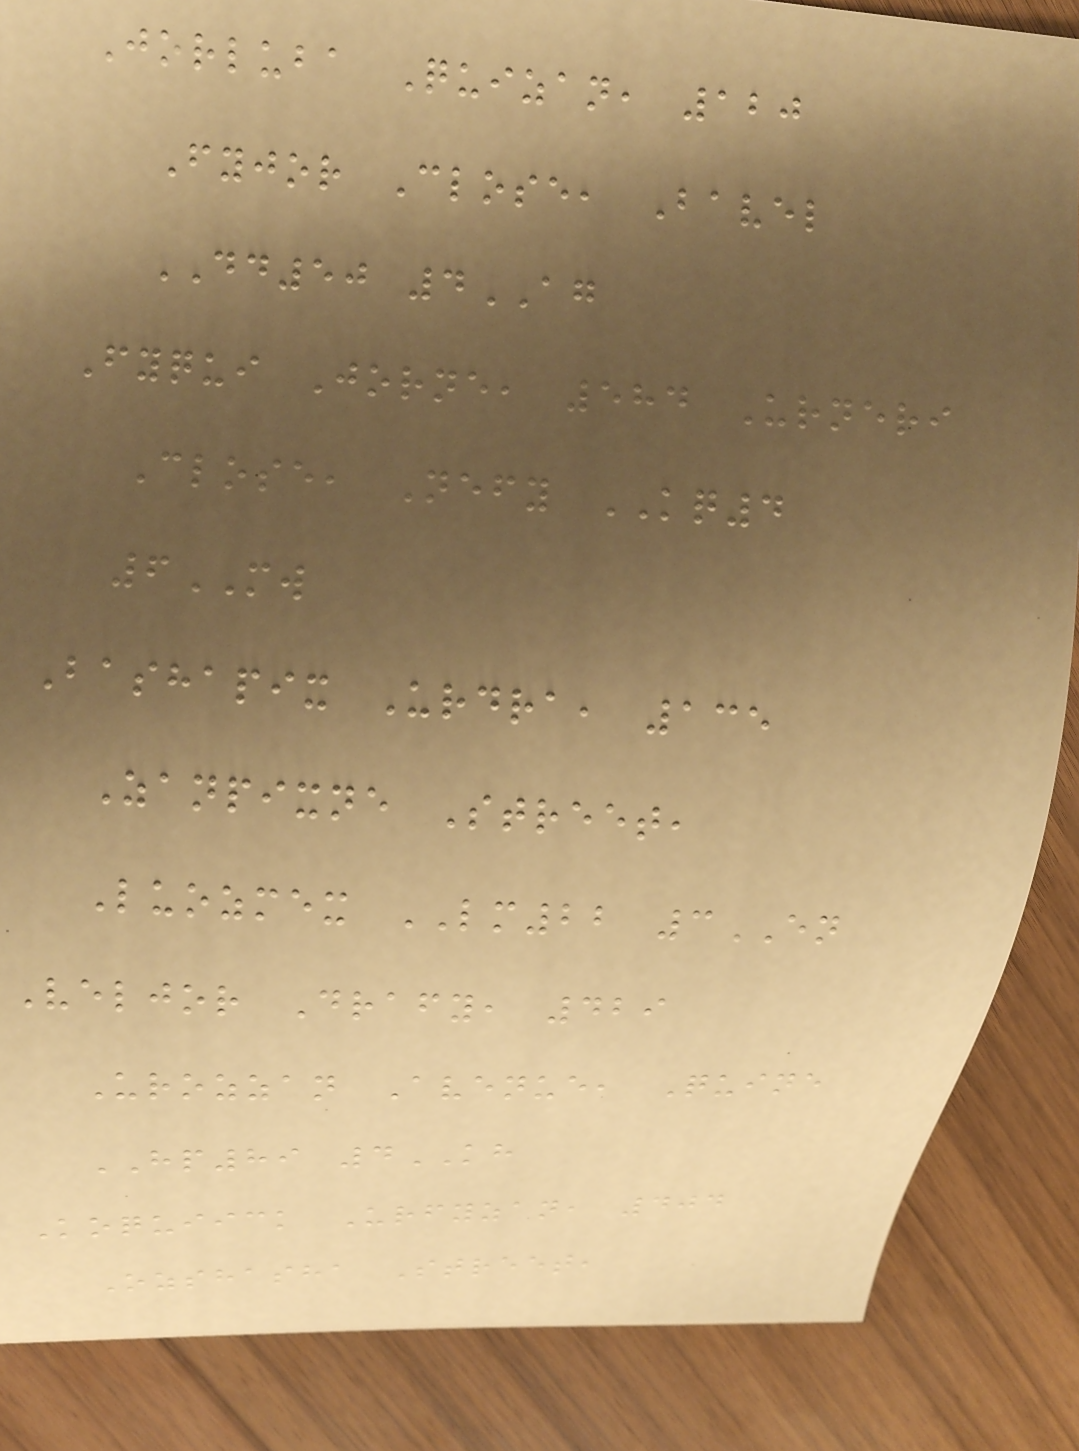Jorluba Quizan, 120
Fyjor Close, Bavel
DD50 4AG
Fyqui Jorne, 584 Urneri
Close, Nefy KQ4
6MW
Bashapix Urdra, 135
Zanpixne Street,
Luozmex LM22 3EN
Veljor Drafy, 429
Urozzan Avenue, Quine
HP89 4KH
Koquiick Urfyzan, 404
Ozshasha Street,
